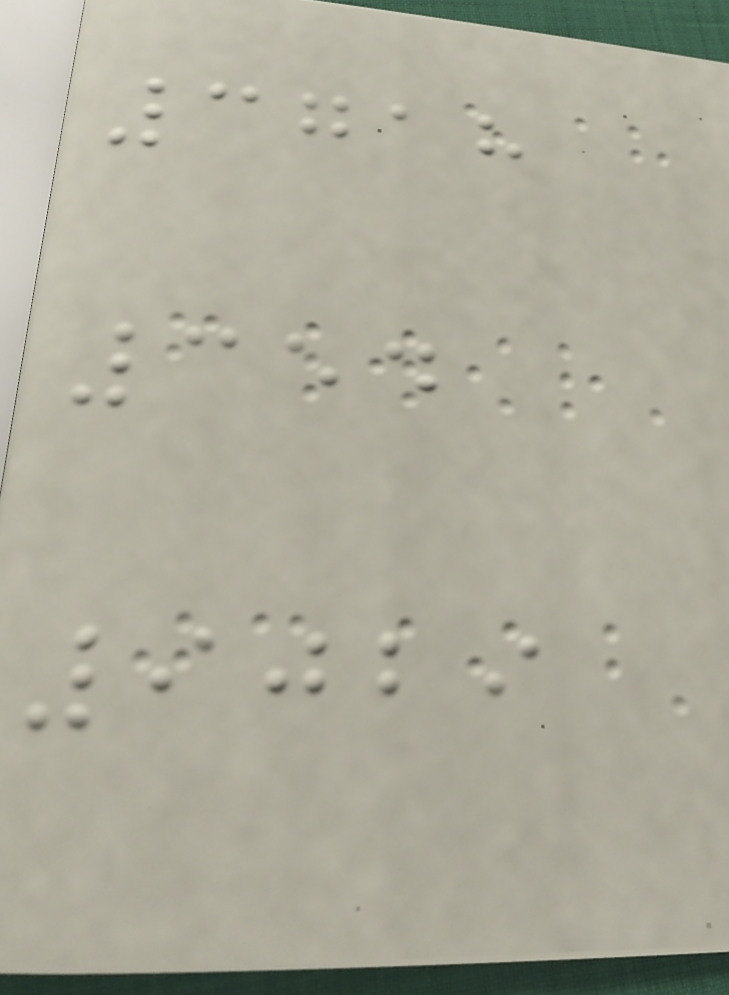3718
354
9029
